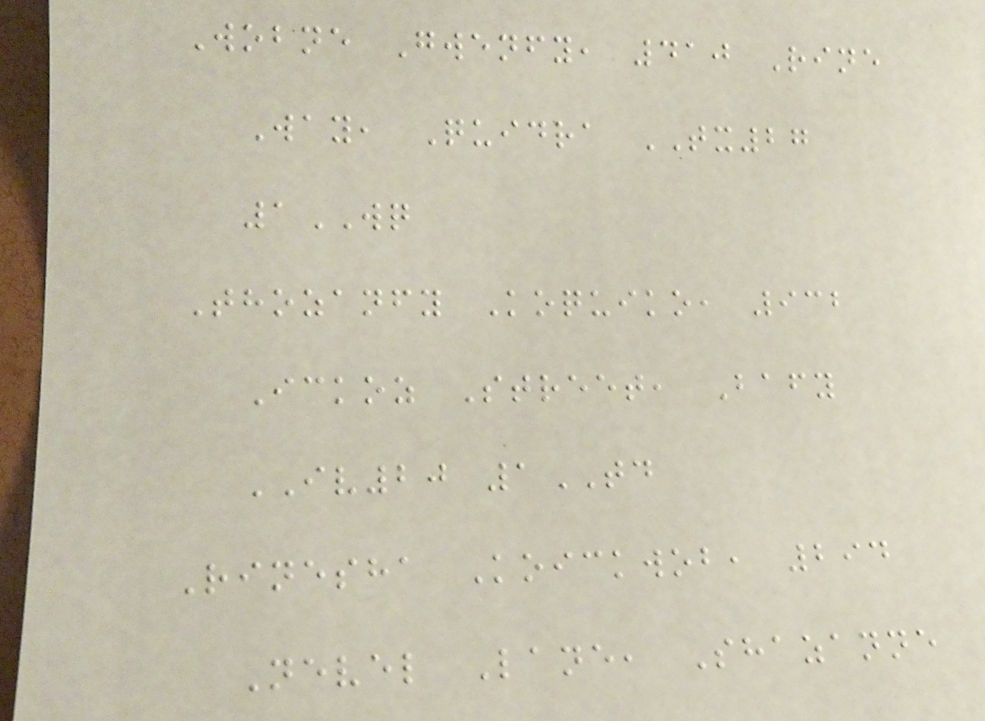Wobne Gwenfy, 410 Rine
Way, Quidra TX27
1WQ
Thozanfy Koquiko, 932
Ickoz Street, Bafy
IV20 1TD
Rinesha Koickwob, 294
Nevel Lane, Shazanne
